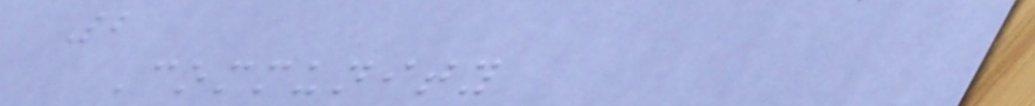2
Community
